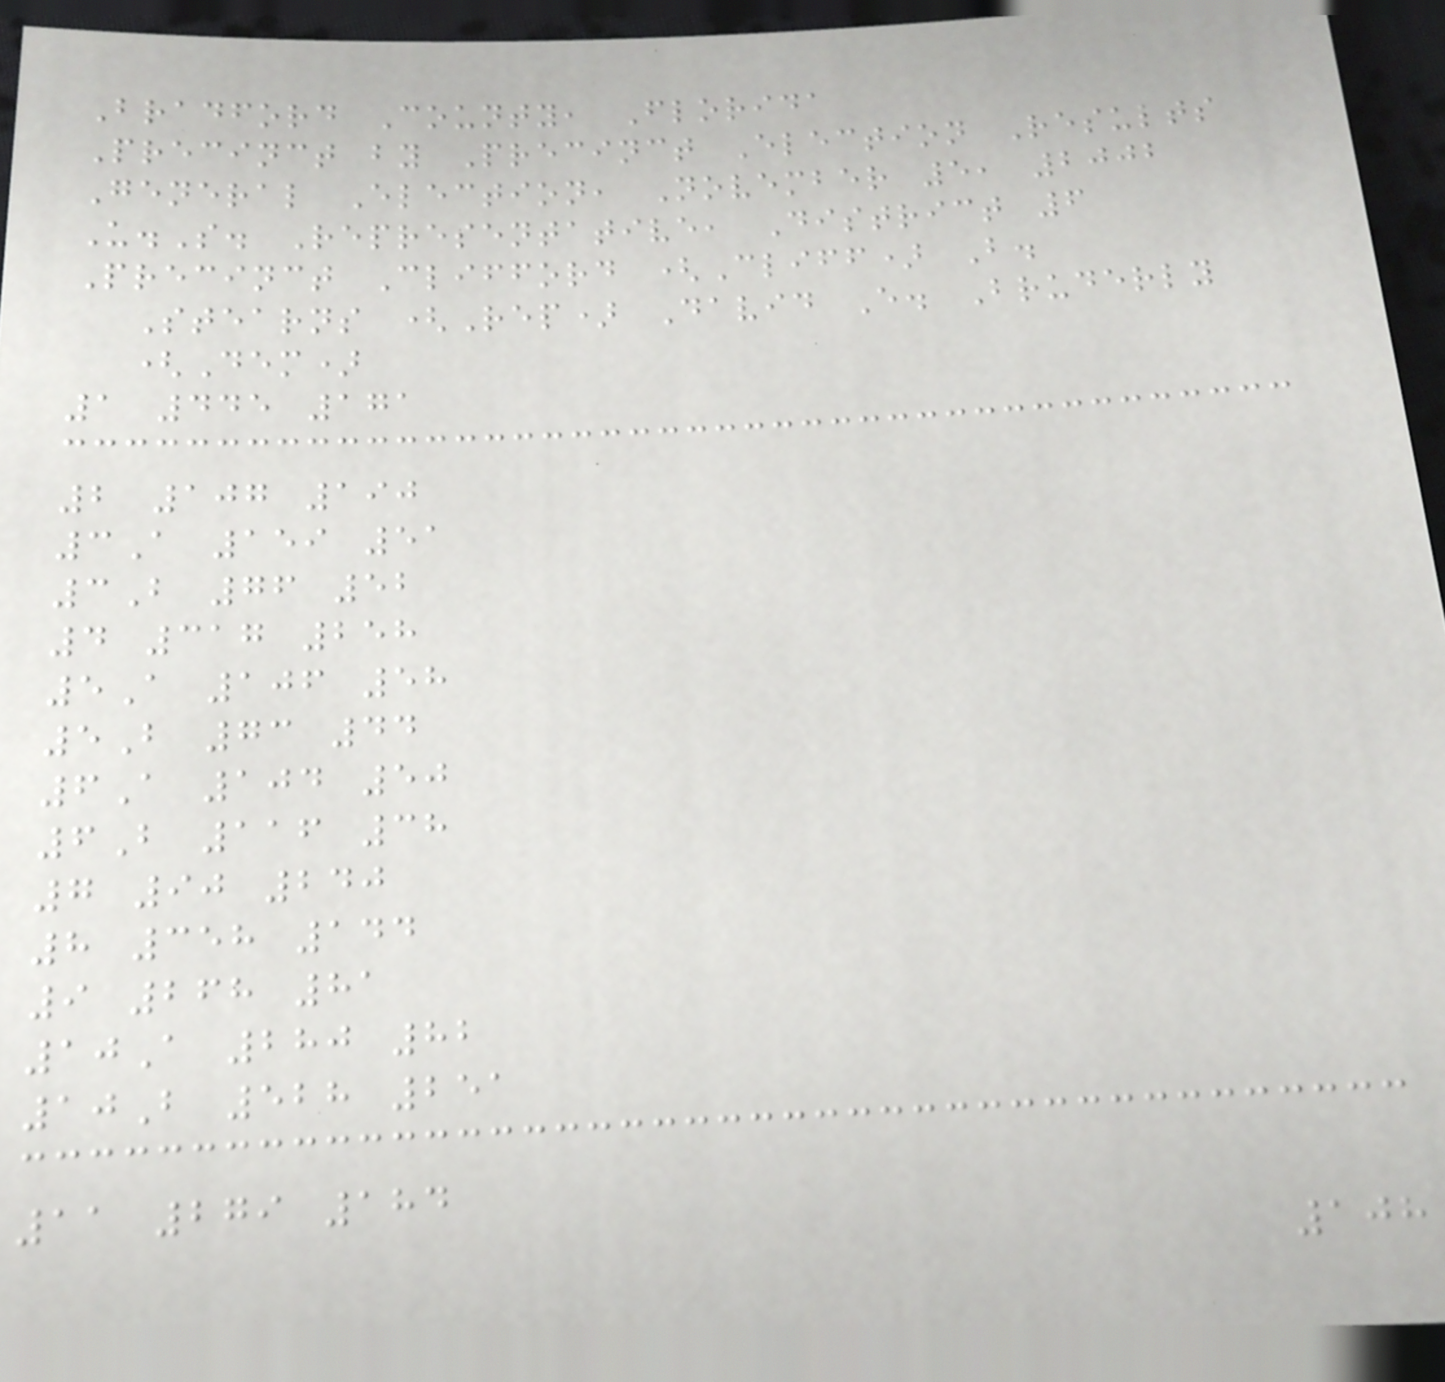Bradford County, Florida
Precinct by Precinct Election Results
General Election, November 5, 2002
U.S. Representative, District 6
Precinct Clifford (Cliff) B.
Stearns (Rep) David E. Bruderly
(Dem)
1 445 171
2 107 190
3A 159 51
3B 76 52
4 317 258
5A 106 58
5B 73 44
6A 104 50
6B 116 38
7 90 240
8 358 144
9 268 81
10A 280 82
10B 528 251
11 279 184
108
